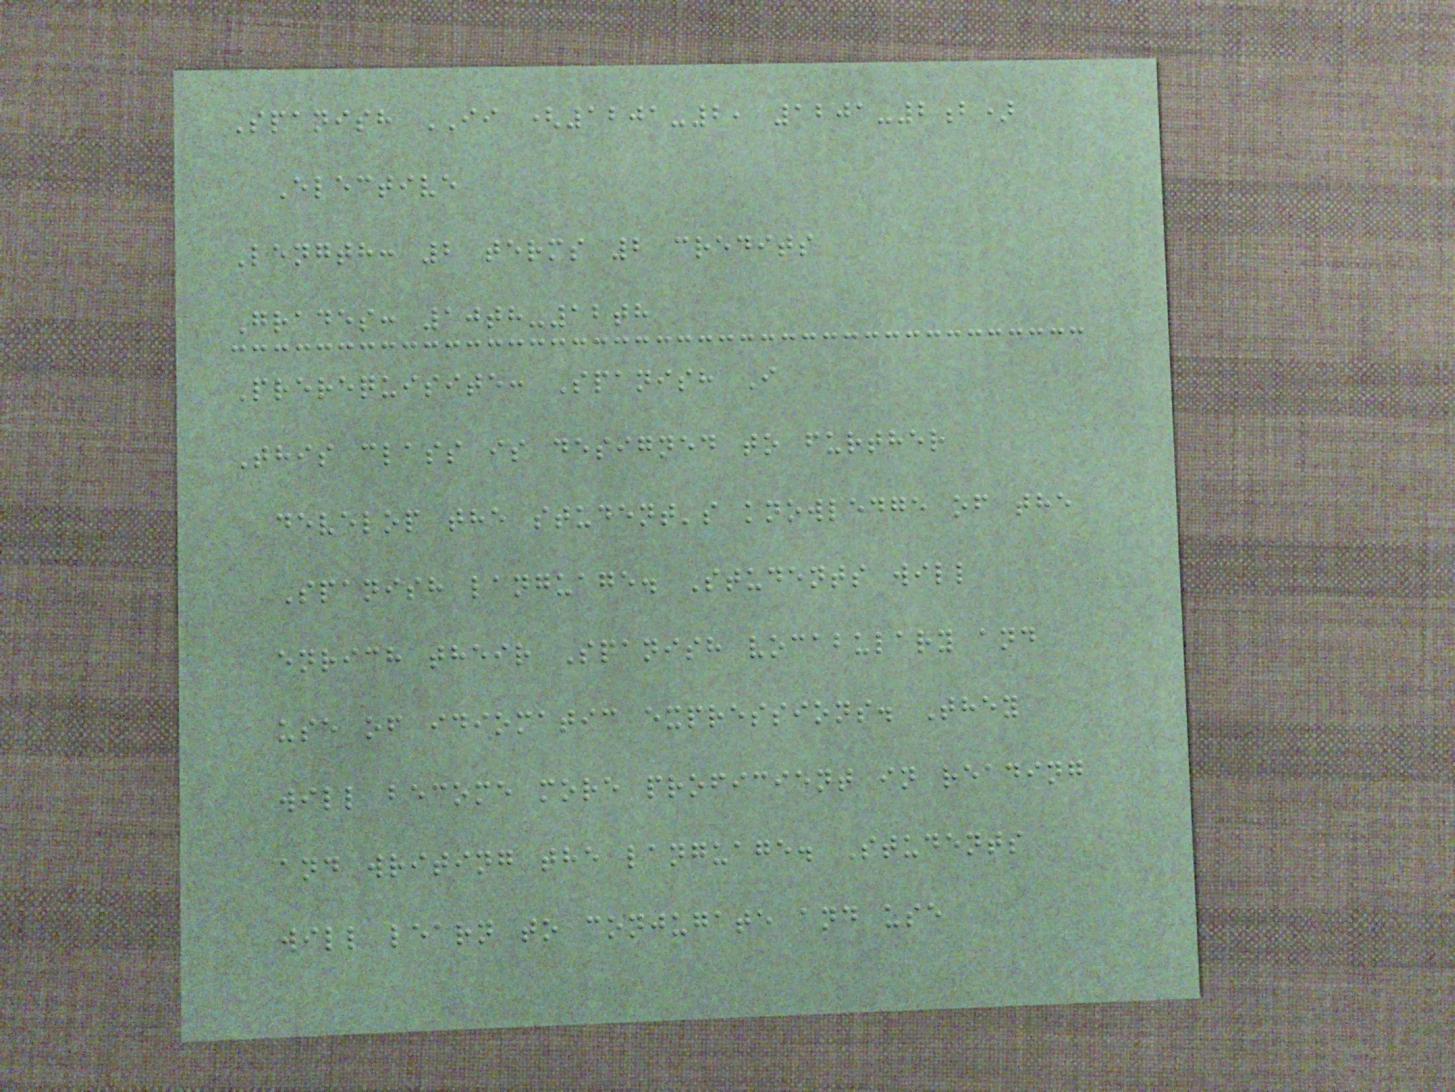Spanish II (1201-2, 1201-2b)
Elective
Length: 2 terms 2 credits
Grades: 10th-12th
Prerequisite: Spanish I
This class is designed to further
develop the student's knowledge of the
Spanish language. Students will
enrich their Spanish vocabulary and
use of idiomatic expressions. They
will become more proficient in reading
and writing the language. Students
will learn to conjugate and use
